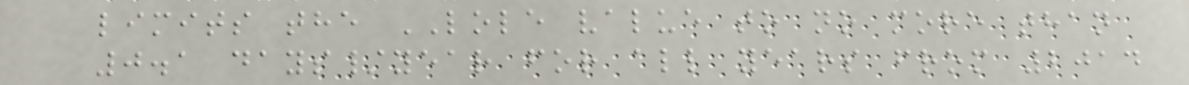limits the LOLE value to no more than
0.1 days/year for all years from 2014
